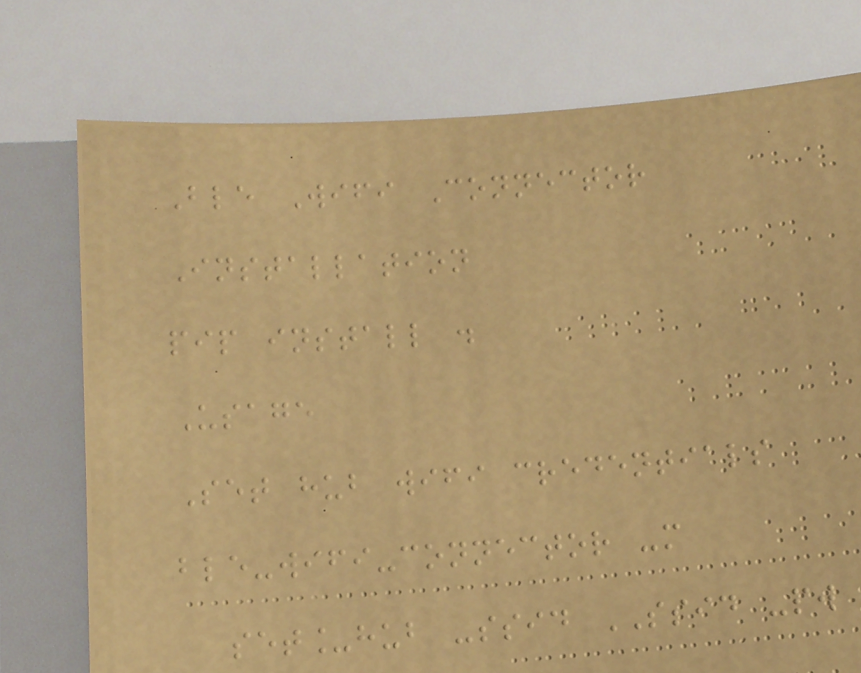Ble Wifi Connector
Installation
pip install .
Usage
Set hub wifi credentials
ble-wifi-connector -m
set_hub -ssid SSID -pw
